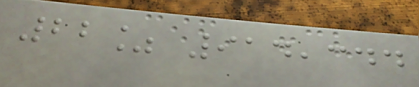22% 914,344
